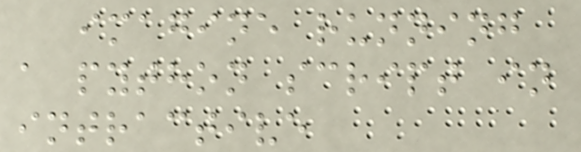imagine running
a python script in
intractive
